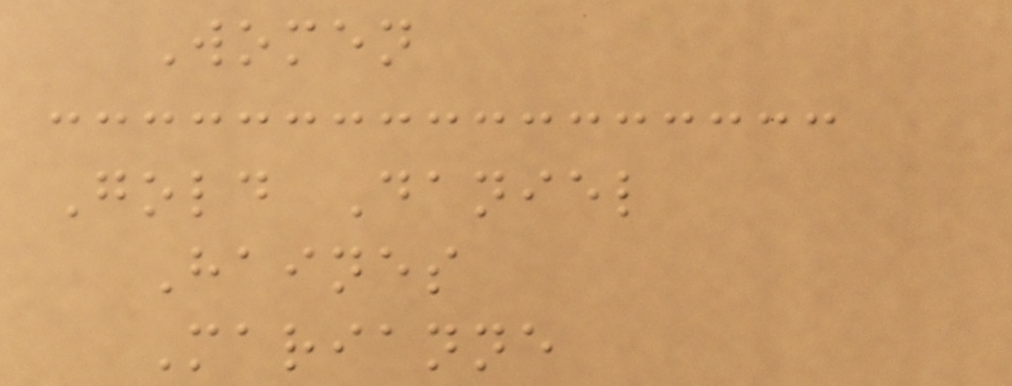Women
Gold Daniel
Haines
Marianne
